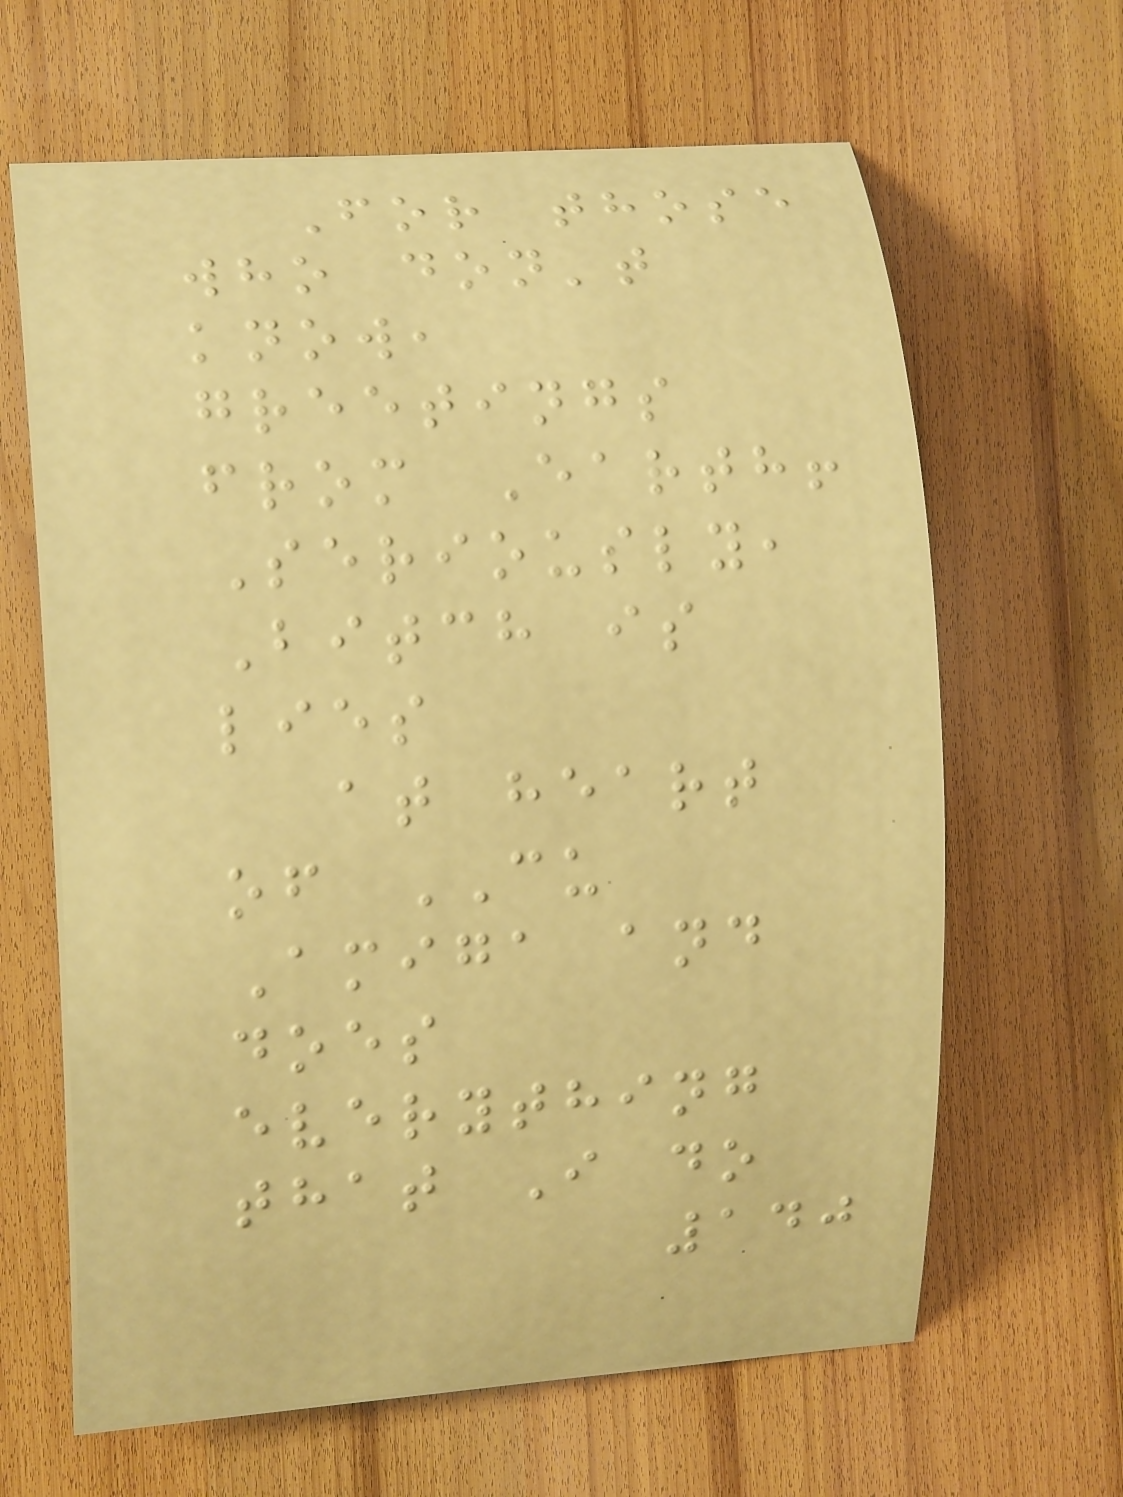For those
who don't
know,
greetings
from Earth!
Seriously,
Bitch is
lies
at heart
of CU
Amiga and
does
everything
that I do
140
